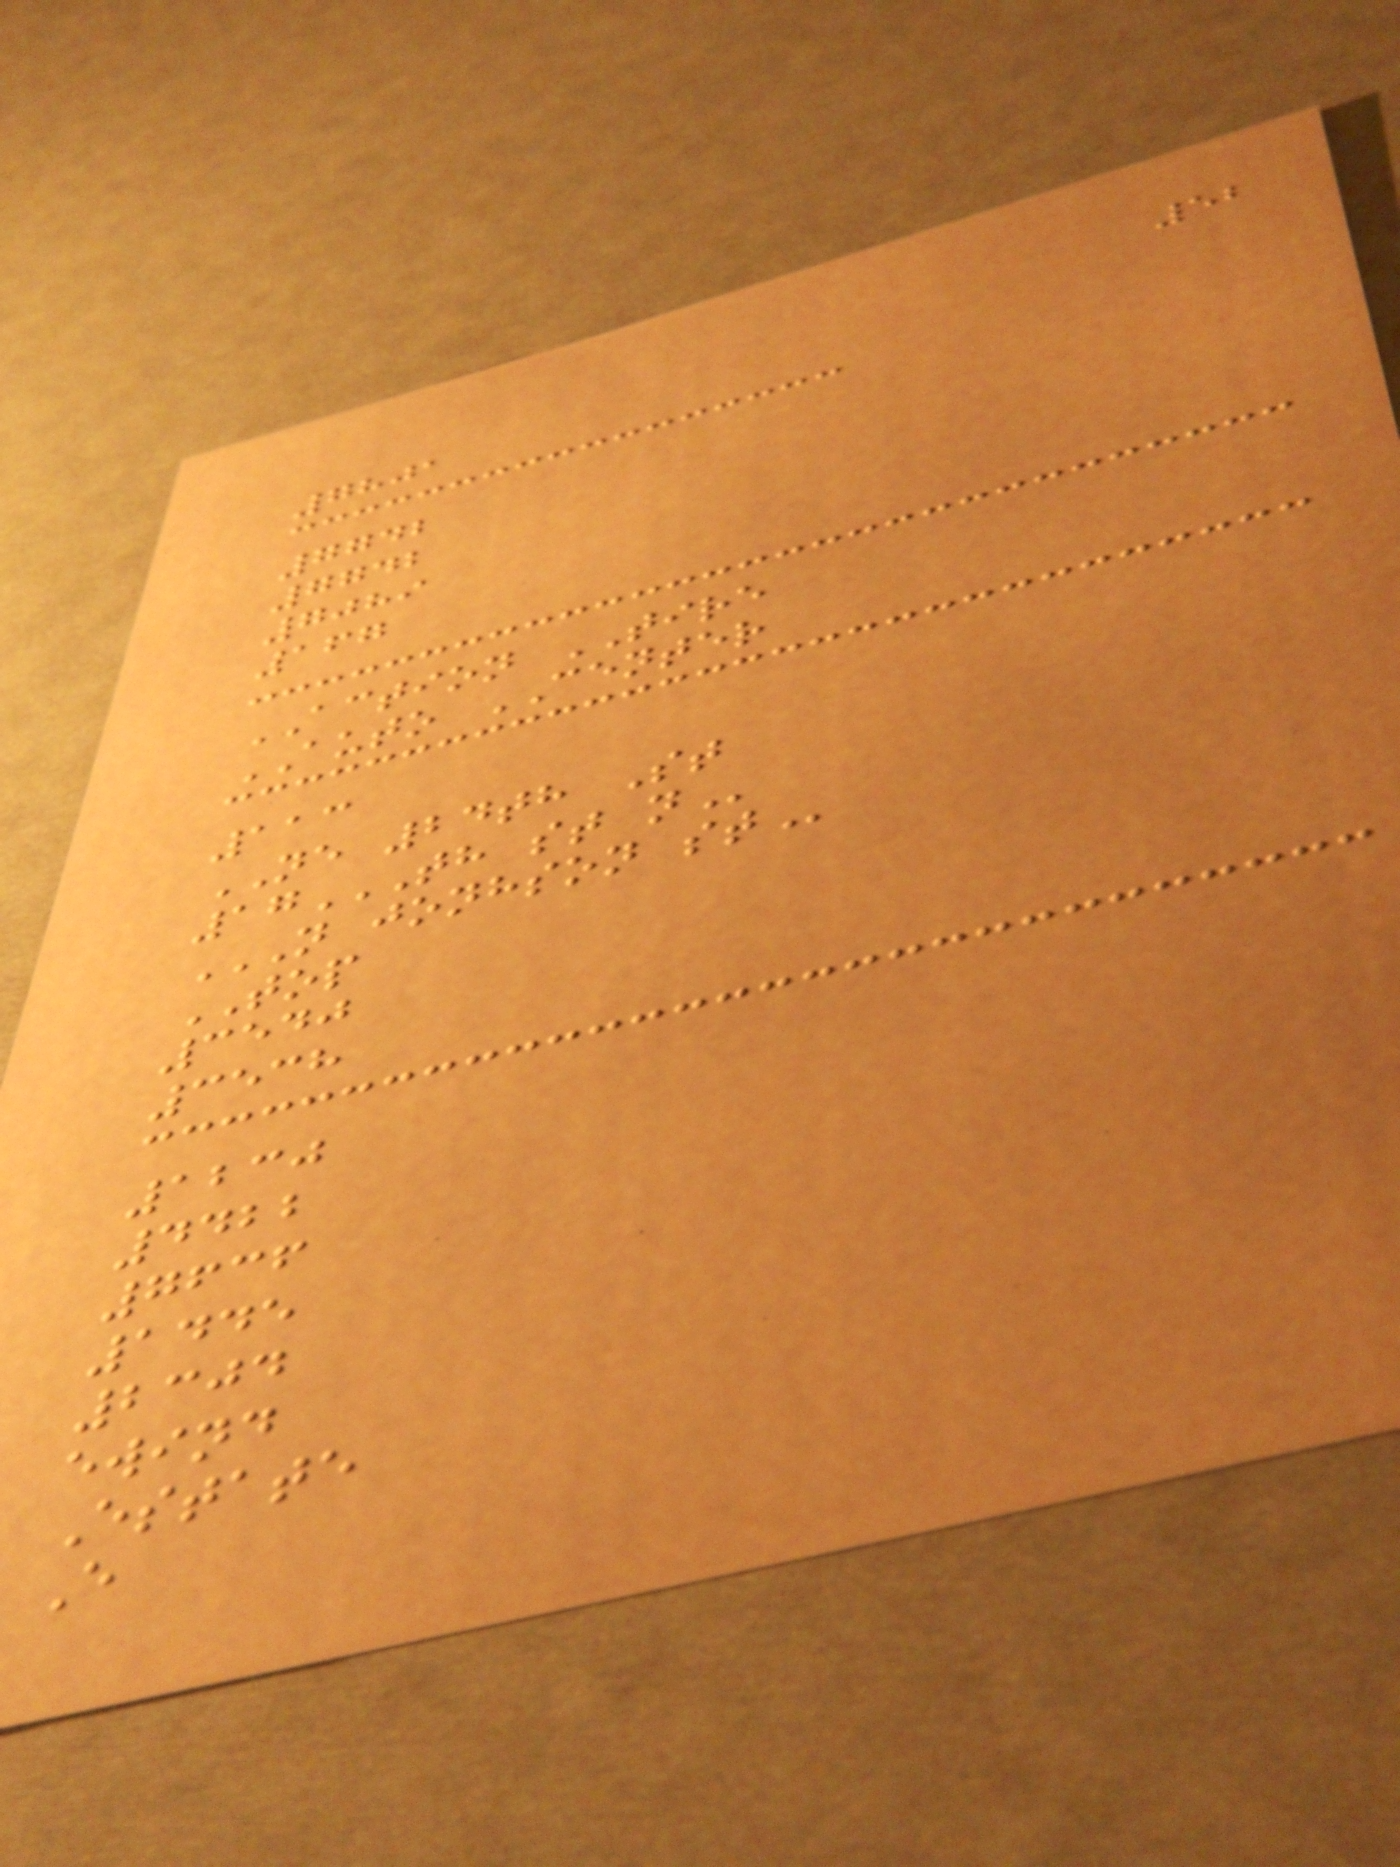52
7801
7742
7742
7089
167
ACTION TIRE
AUTO CENTER
113
NE 24th St
17TH ST N
N JONHSON ST
TOP
3540
3538
1230
4422
7636
1445
2304
ewind
Estate
E
